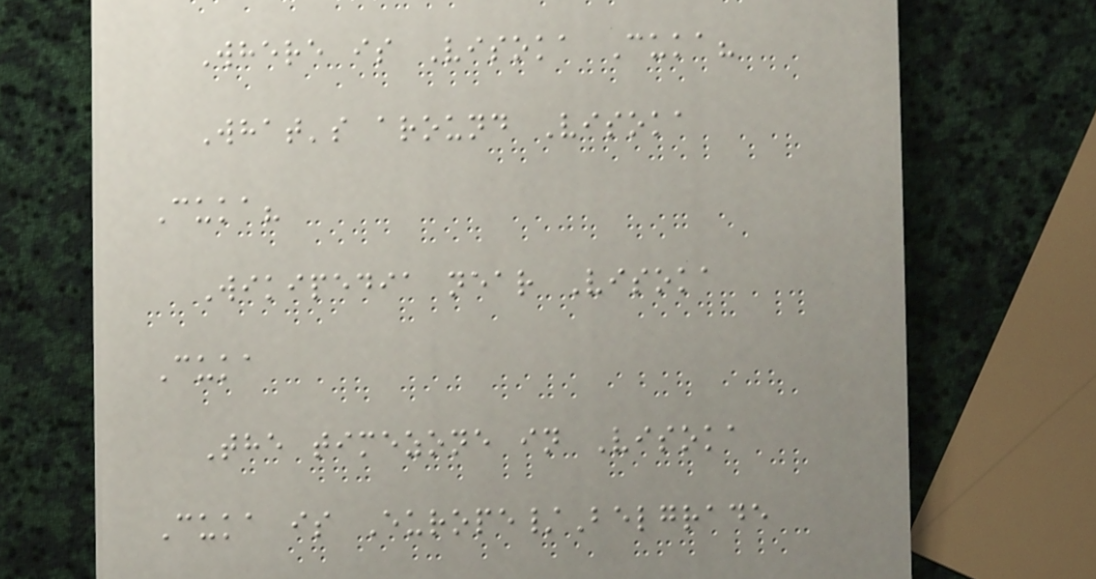Where is Visoka Cuka?
What's around Visoka
Cuka?
Wikipedia near Visoka
Cuka
The timezone in Visoka
Cuka is Europe/Belgrade
